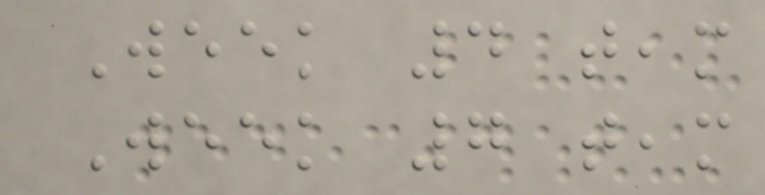Week 4 team
Week 7 team
